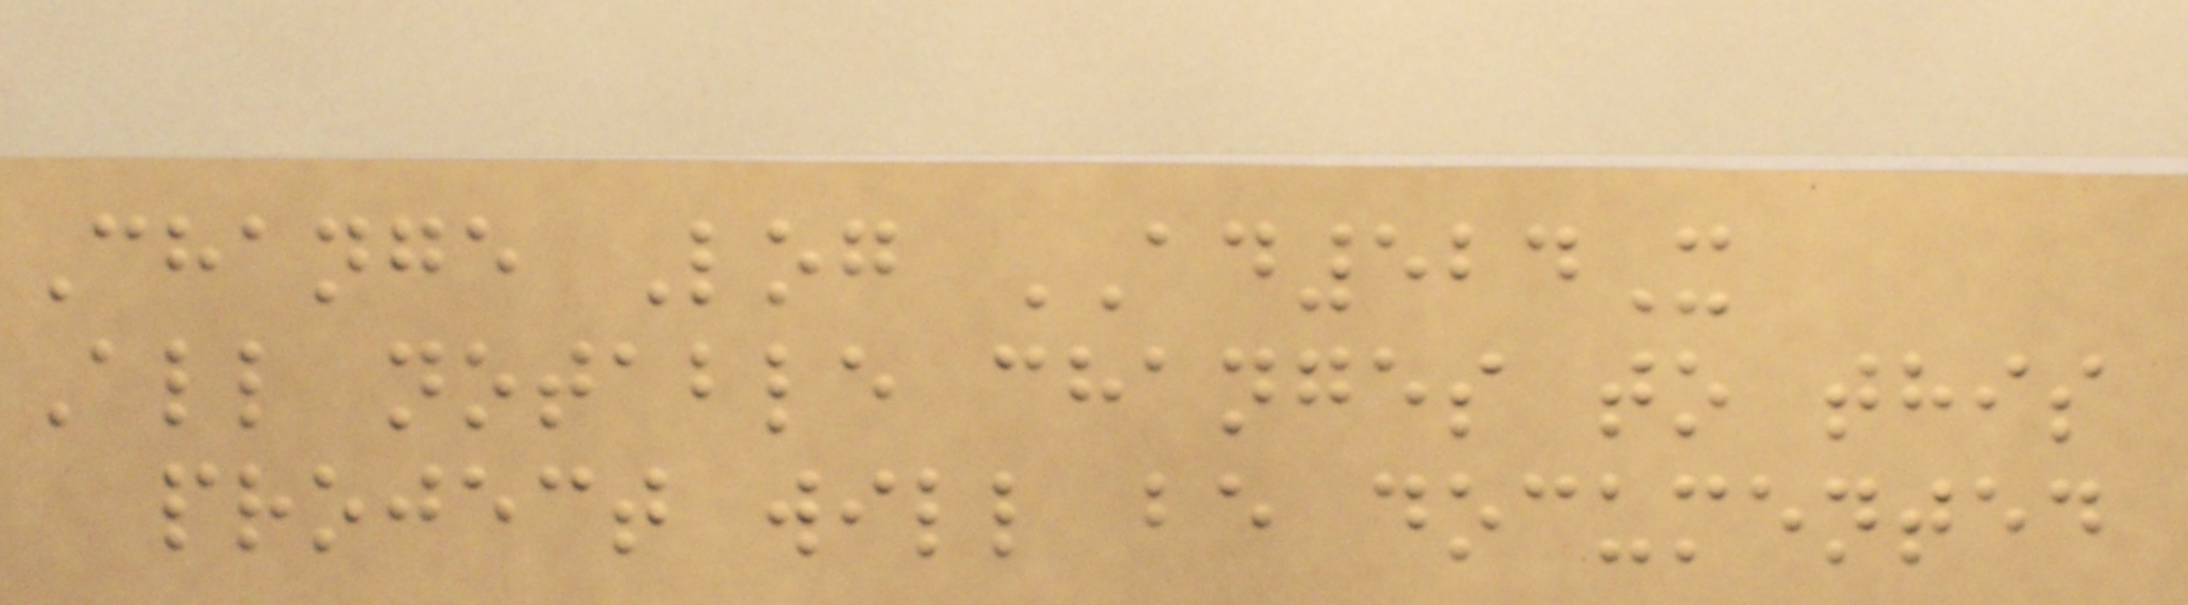Change Log AD524X
All notable changes to this
project will be documented
